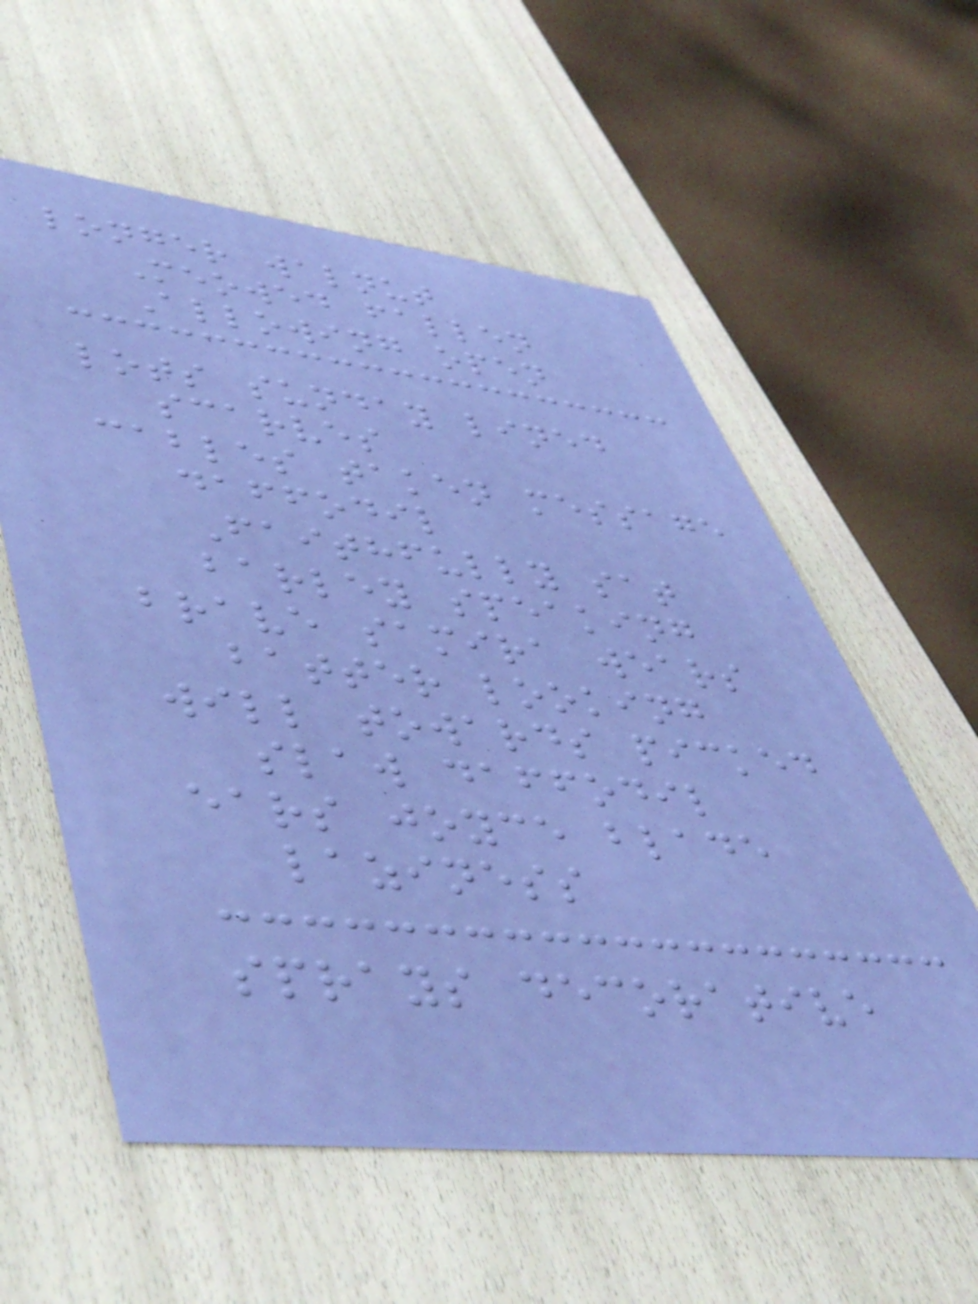longer walnut
Meowed fallen
Allowing open
lots sunday lined
scarves
cables taken message
daffodil
Faithfully sat
barley speaking
brave samira wears
batter looking
will towards picked
slaw daffodil
ears joyce blade
laziness
sprays decorative
